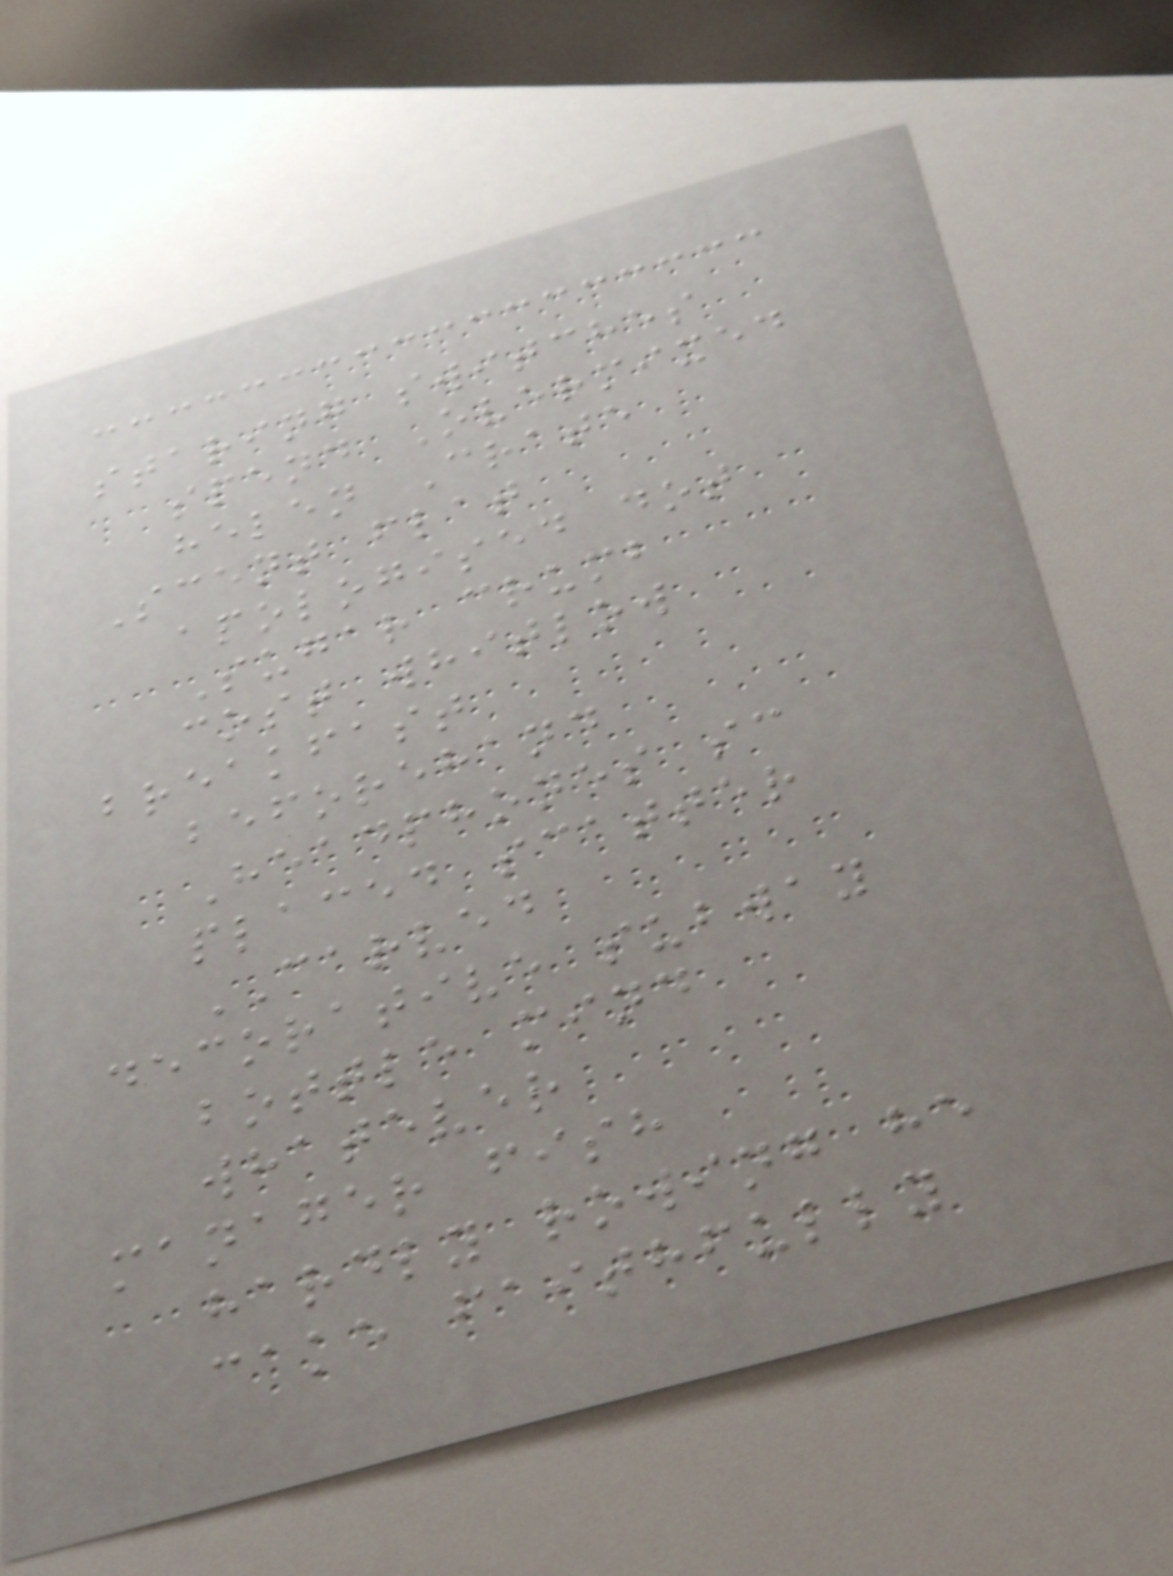staring switches
spend Overmixed
helen Crate
Scent flat
apologised dot
Sugar crumb
cost whitlow
breakfast
beforehand
Headphones sc
placed scatter
CARVED
decorative subway
bottle mind
whatever
manager fish
hardly rowing he
cake faithfully
